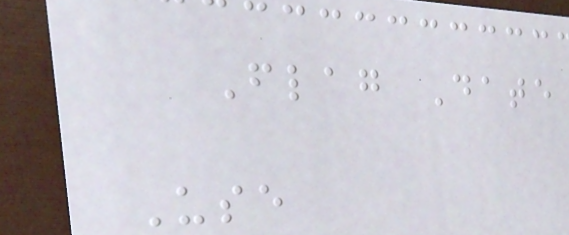Flag Date
Use
